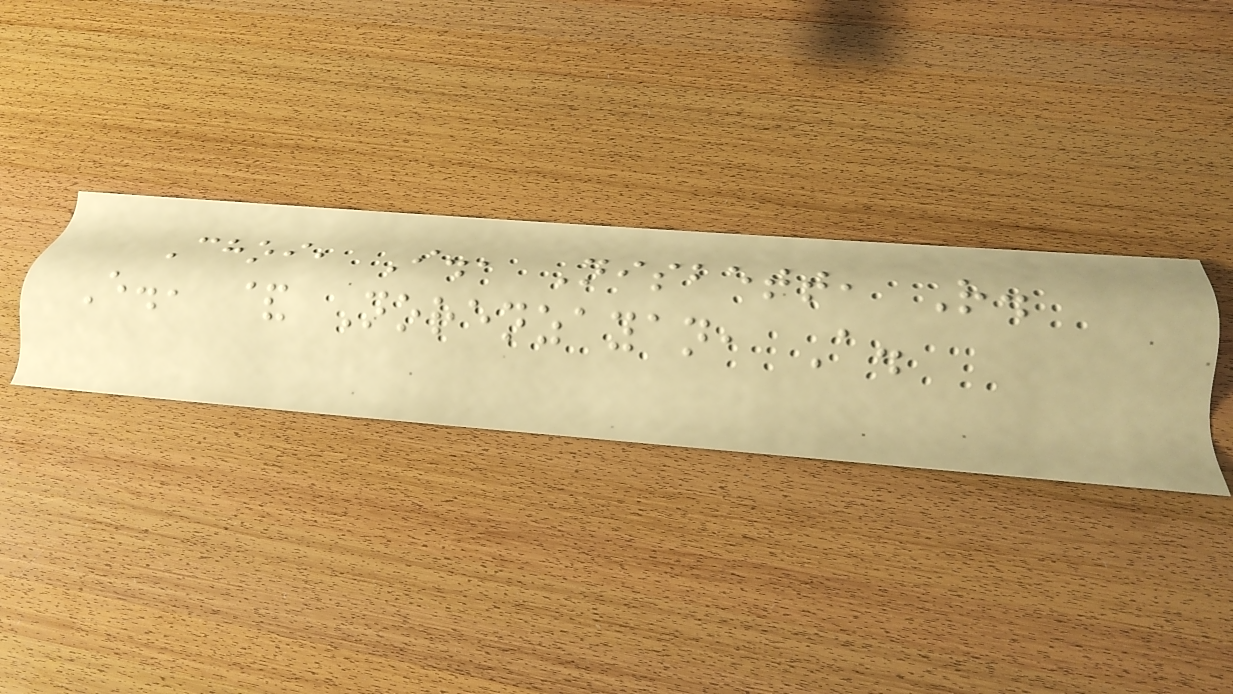Choi, I., Nisbett, R.
E., & Norenzayan, A.
